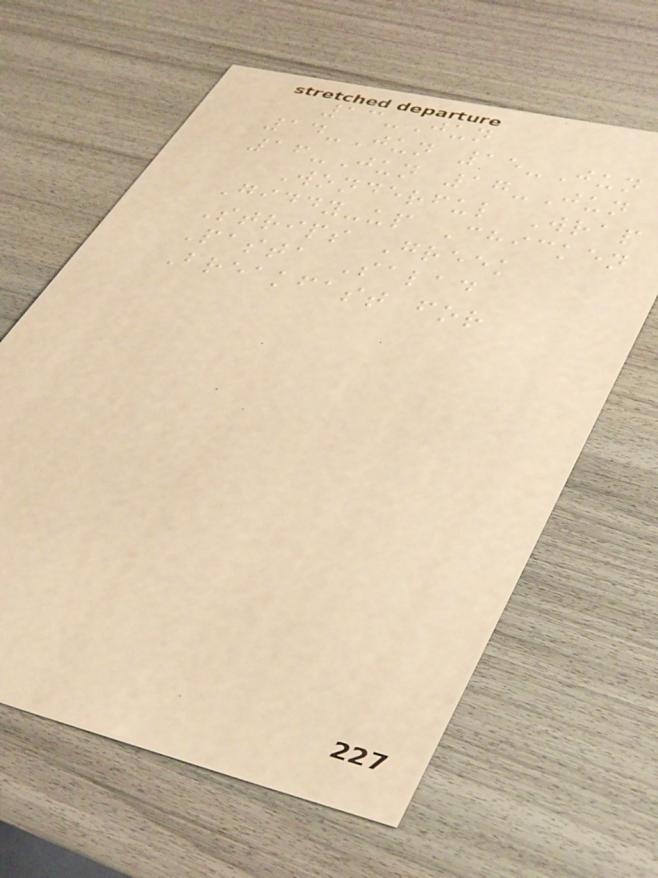13-Jun
14-Jun 15-Jun
16-Jun 17-Jun
Wonderful Wrap
Giddy-up Chicken
Strips Greek
Pasta Salad
Breakfast for
